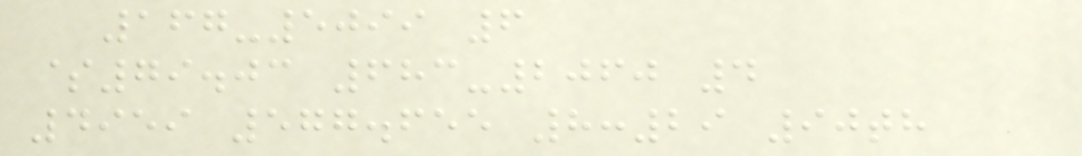167-5099 6
$79.03 683-2060 4
4959 577.655 8:29 90th
